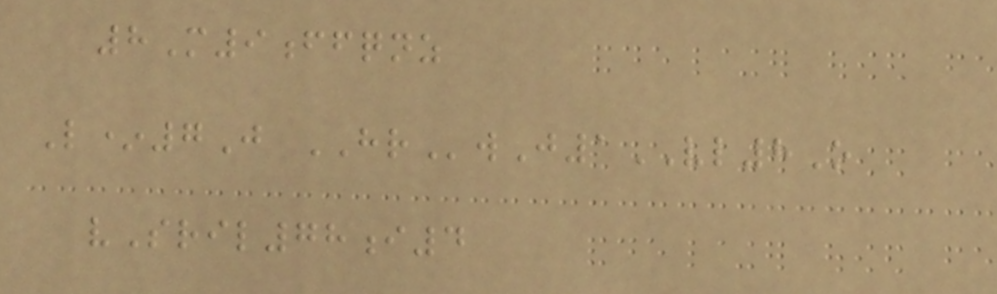8M9ffqnz
L*7J HRwJ1VL8O
vSril78i4
